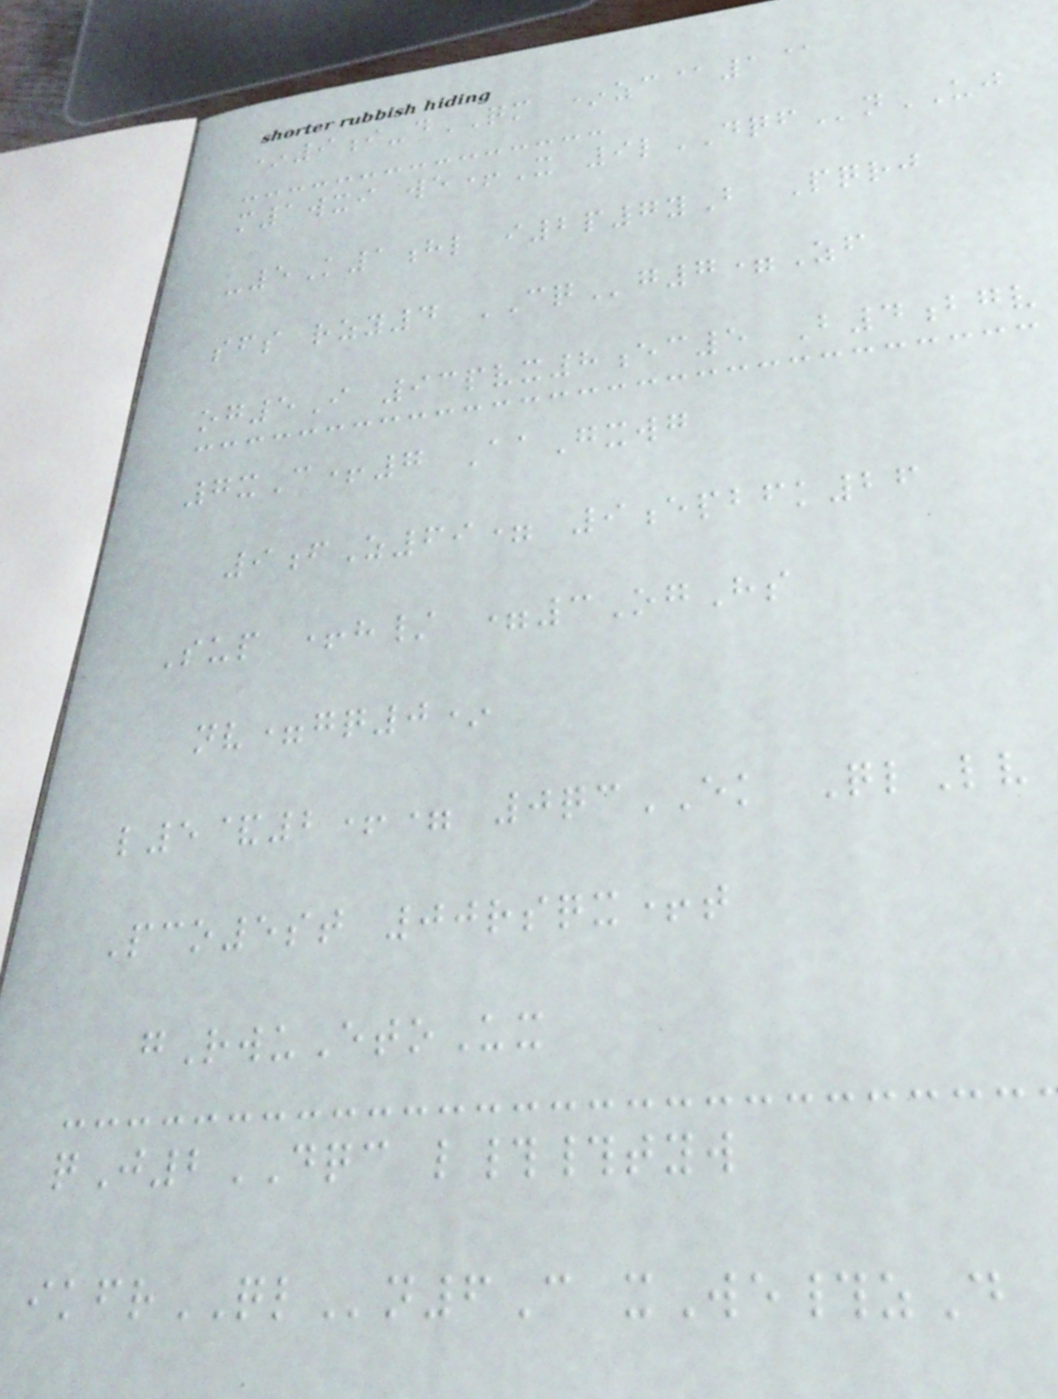*9i-dQM *zc@1@
m1wxi we+X 9lDQFnUJ
-5K1hl i2p7yB Pqrj
sfs rzy4 CQg7=Zf
og5I 93pvx8ec5 B4bgv
7xC+7 AaGxwg
9fZ69= 9epbfk26
Sup +h/ =3OgHs
nv=gq0*
l5&2+= 0qcEK QlLv
Pco5st 00rsqx+t
gRwuEtoUx
qJ2DQC l##tyw
ikfrQLn6C xWe#zD
